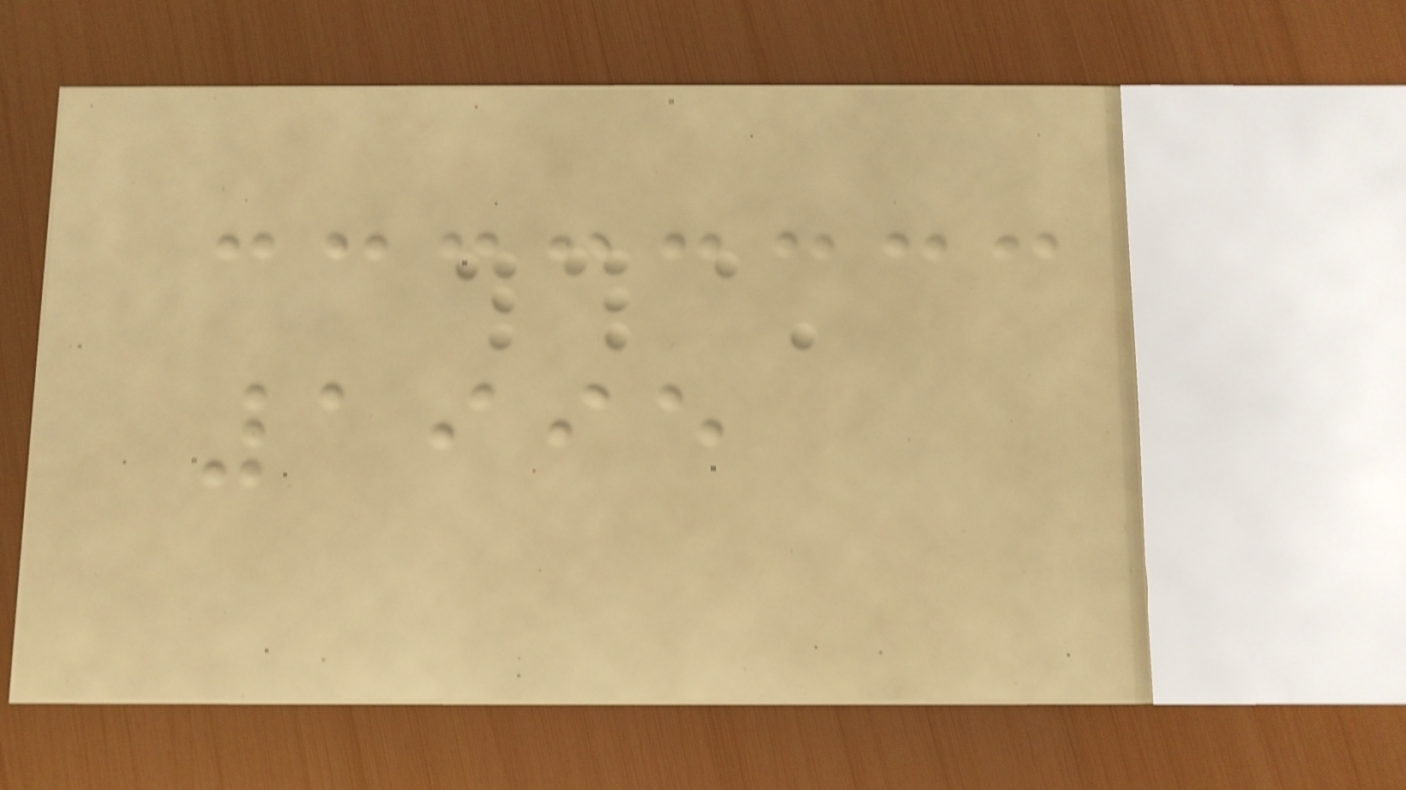1995
